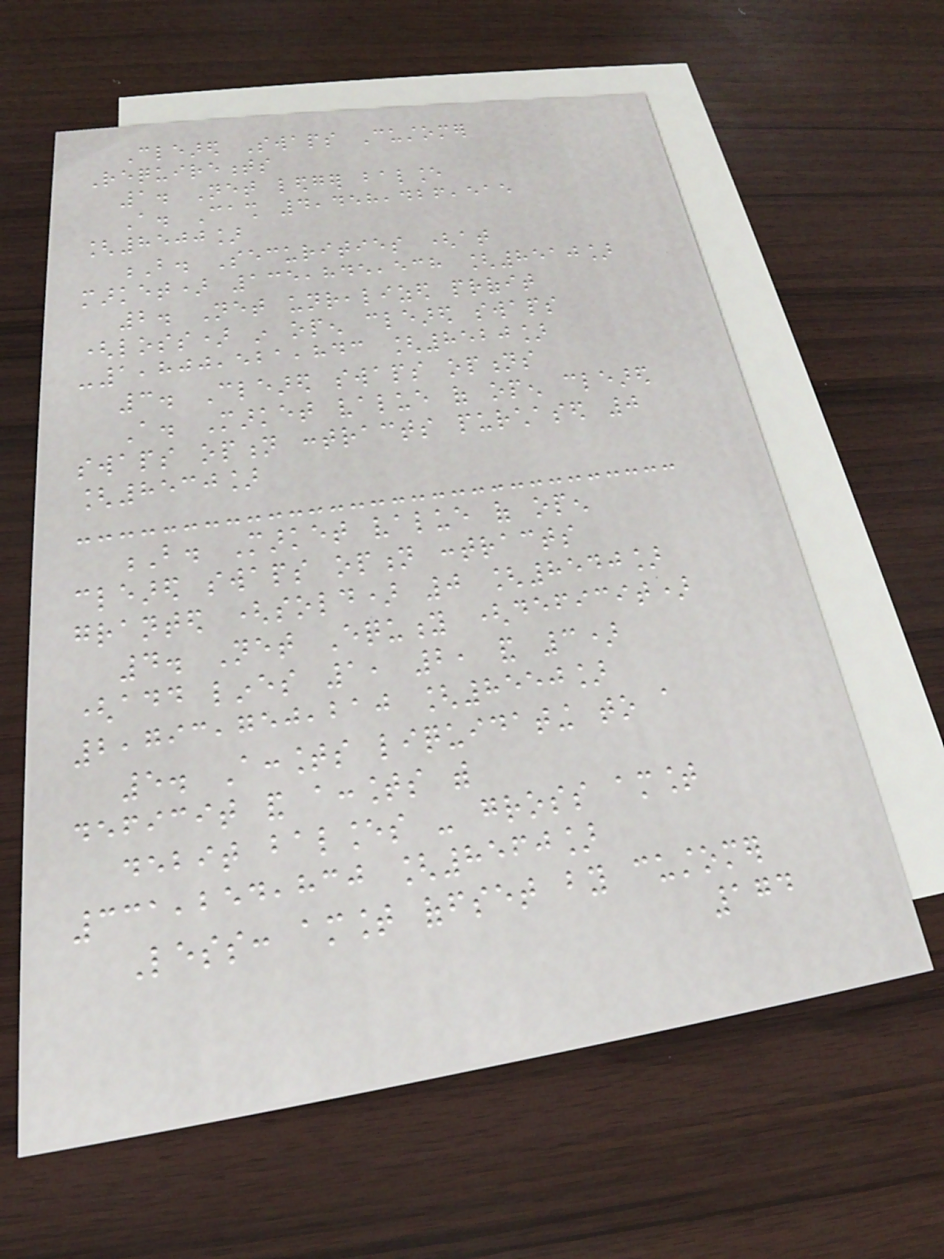Cleared Swaps Customer
Requirements
1. Net ledger balance
A. Cash 4,458,426,515
[8500]
B. Securities (at
market) 135,845,538 [8510]
2. Net unrealized profit
(loss) in open cleared swaps
-1,800,521,843 [8520]
3. Cleared swaps options
A. Market value of open cleared
swaps option contracts purchased 0
[8530]
B. Market value of open
cleared swaps option contracts
granted (sold) 0 [8540]
4. Net Equity (deficit)
(add lines 1, 2, and 3)
2,793,750,210 [8550]
5. Accounts liquidating to a
deficit and accounts with
debit balances - gross amount
331,254,830 [8560]
Less: amount offset by customer
174
